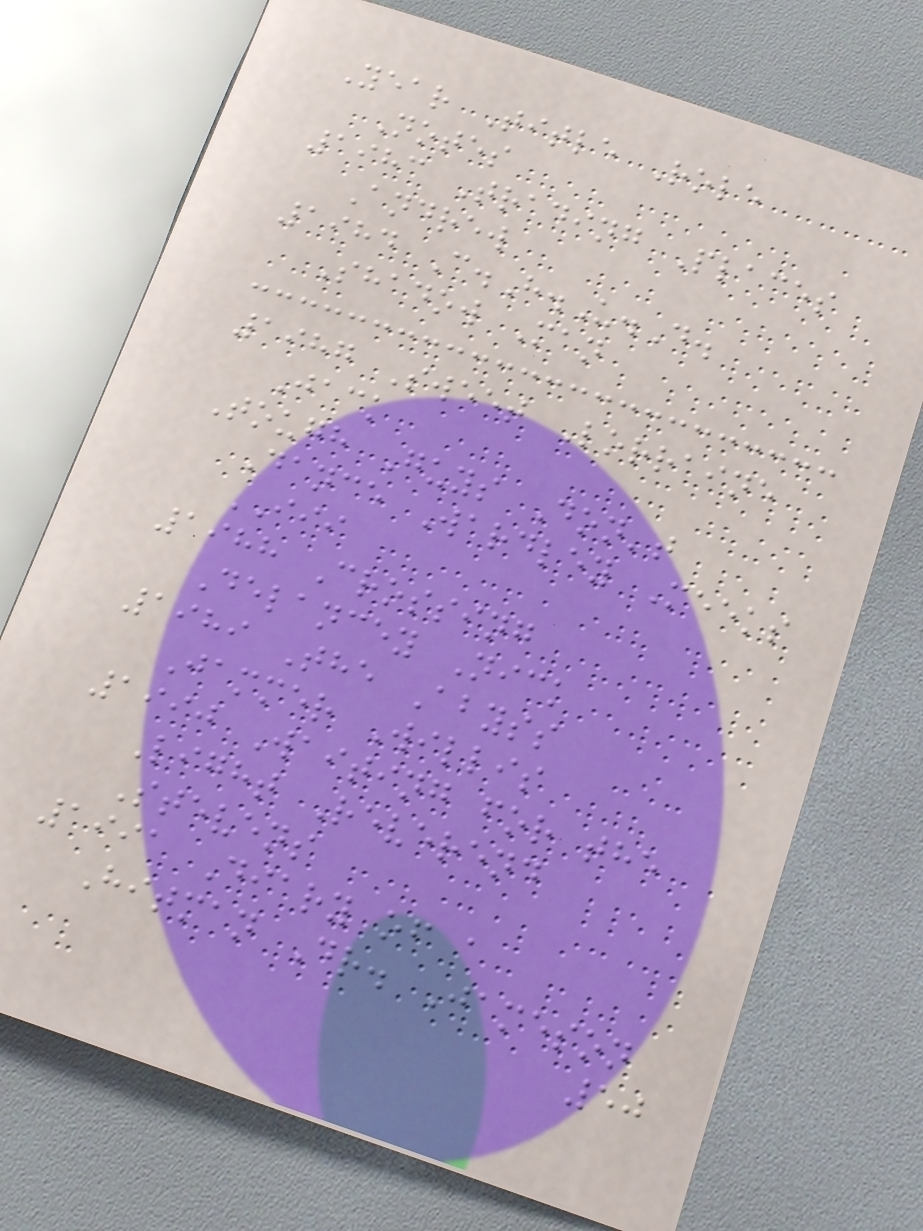Year Title Role
Notes
1983 Trading Places
Andrew
1984 C.H.U.D.
Shadow Man
1987 Sweet Lorraine
Jack
Tough Guys Don't
Dance Wardley Meeks
III
1988 Crossing
Delancey Nick
1989 The Abyss
Jammer Willis
1990 Waiting for the
Light Reverend
Stevens
1991 Diary of a
Hitman Dr. Jameson
50
